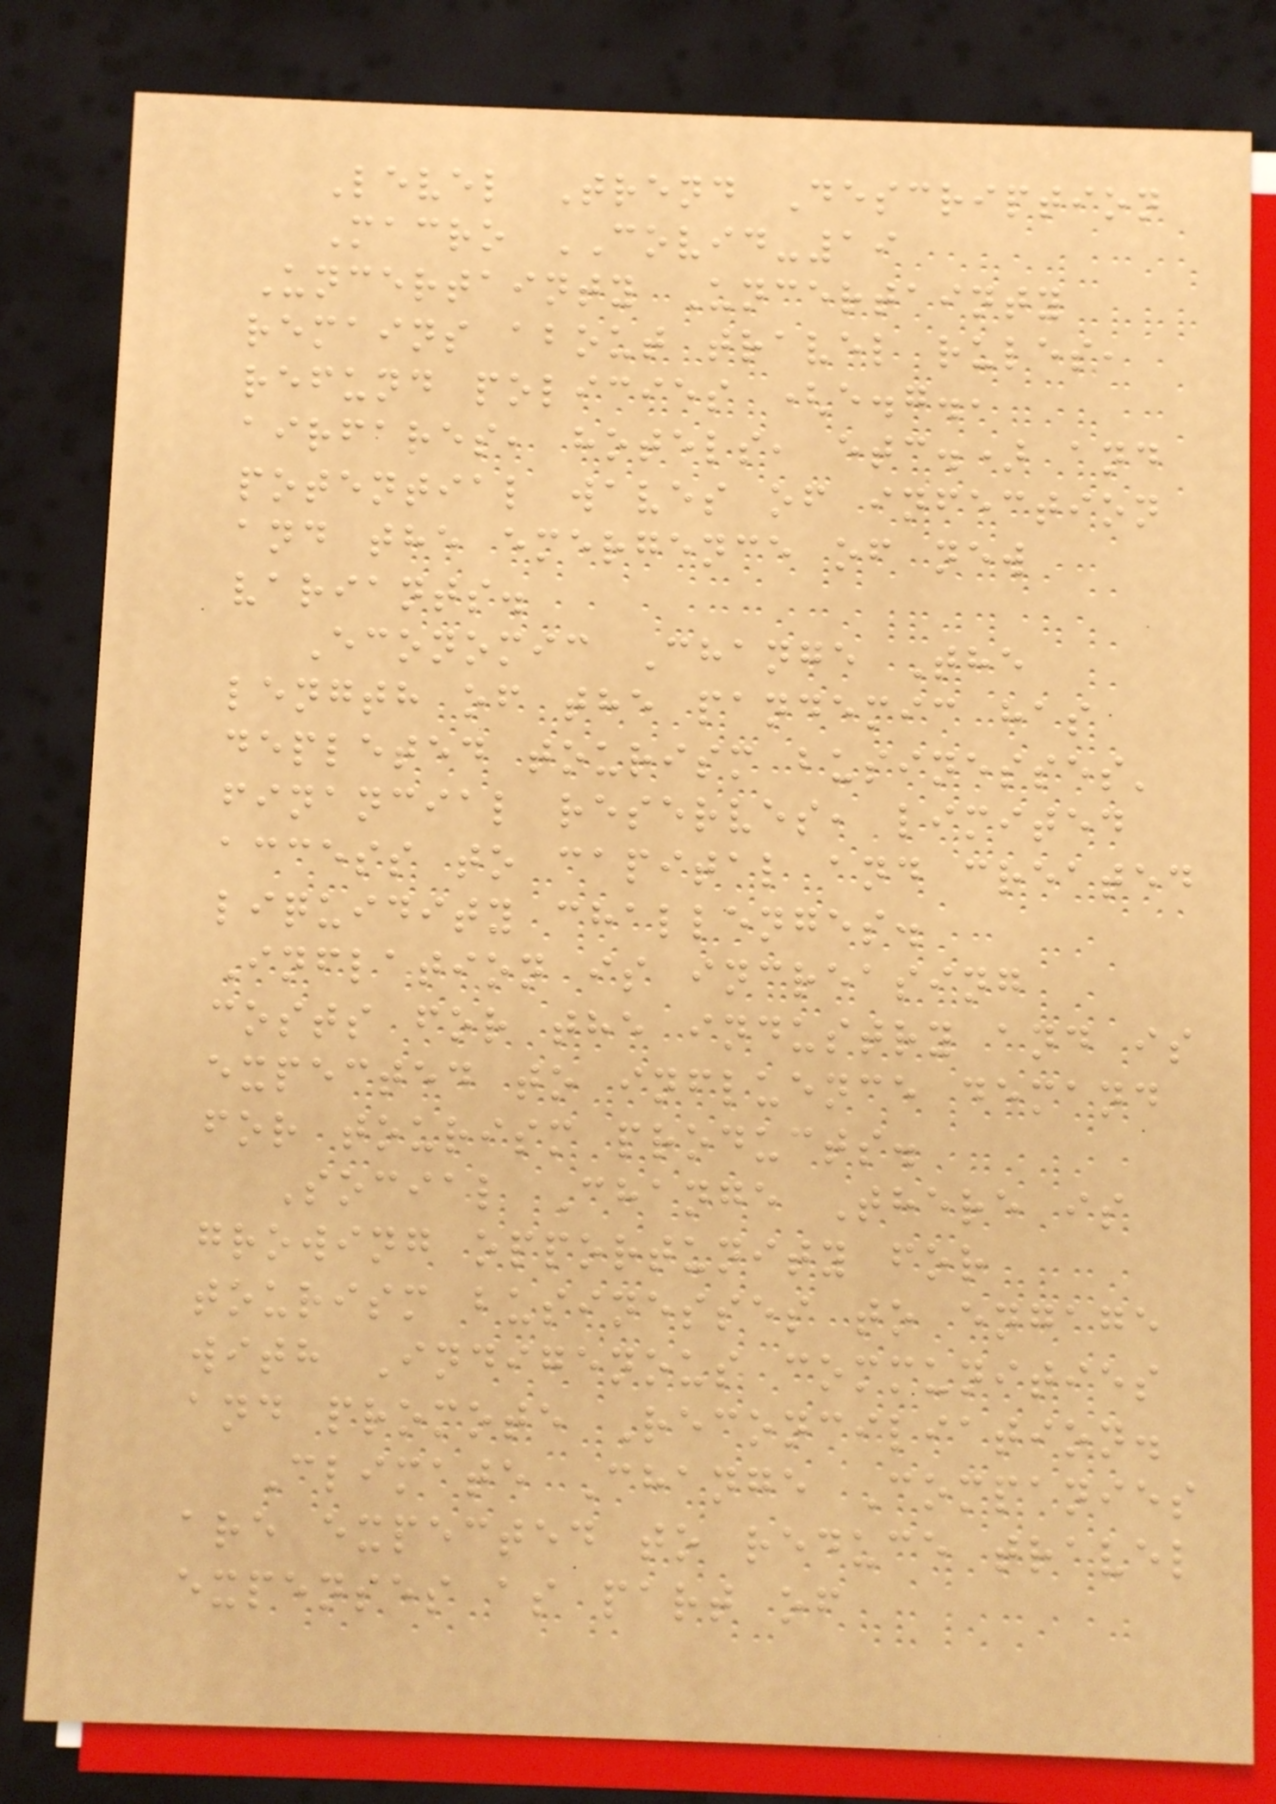Level Trend Description
Macro COVID-19
Uncertainty Uncertainty
remains about travel rules,
refund policies (e.g.,
airfares, hotels, etc.) and
potential waves of infection
and the emergence of new
variants.
Economic Change The
length of the pandemic has
depleted tourism businesses'
financial reserves, limited
access to capital and created
liquidity challenges.
Inflation is increasing
costs for the industry and is
expected to influence demand
for tourism products.
Social Change There is
growing opportunity for
tourism businesses to engage
with Indigenous communities
and promote Reconciliation.
Climate Change Companies
are expected to reduce travel
expenses as part of
